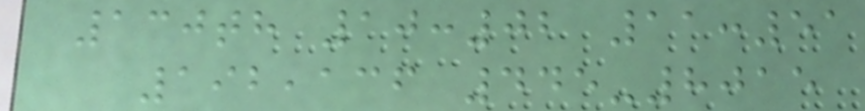130th 10:02 11:51
192,136 445-8015
